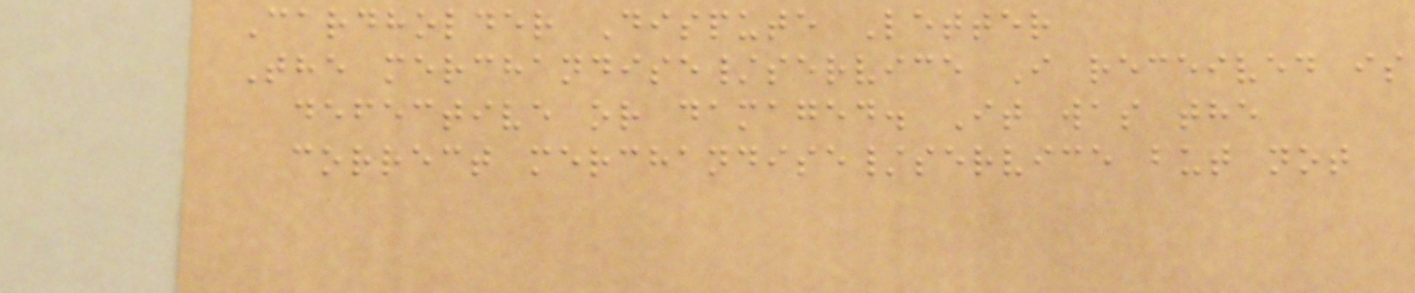Cardholder Dispute Letter
The merchandise/service I received is
defective or damaged. It was the
correct merchandise/service but not
